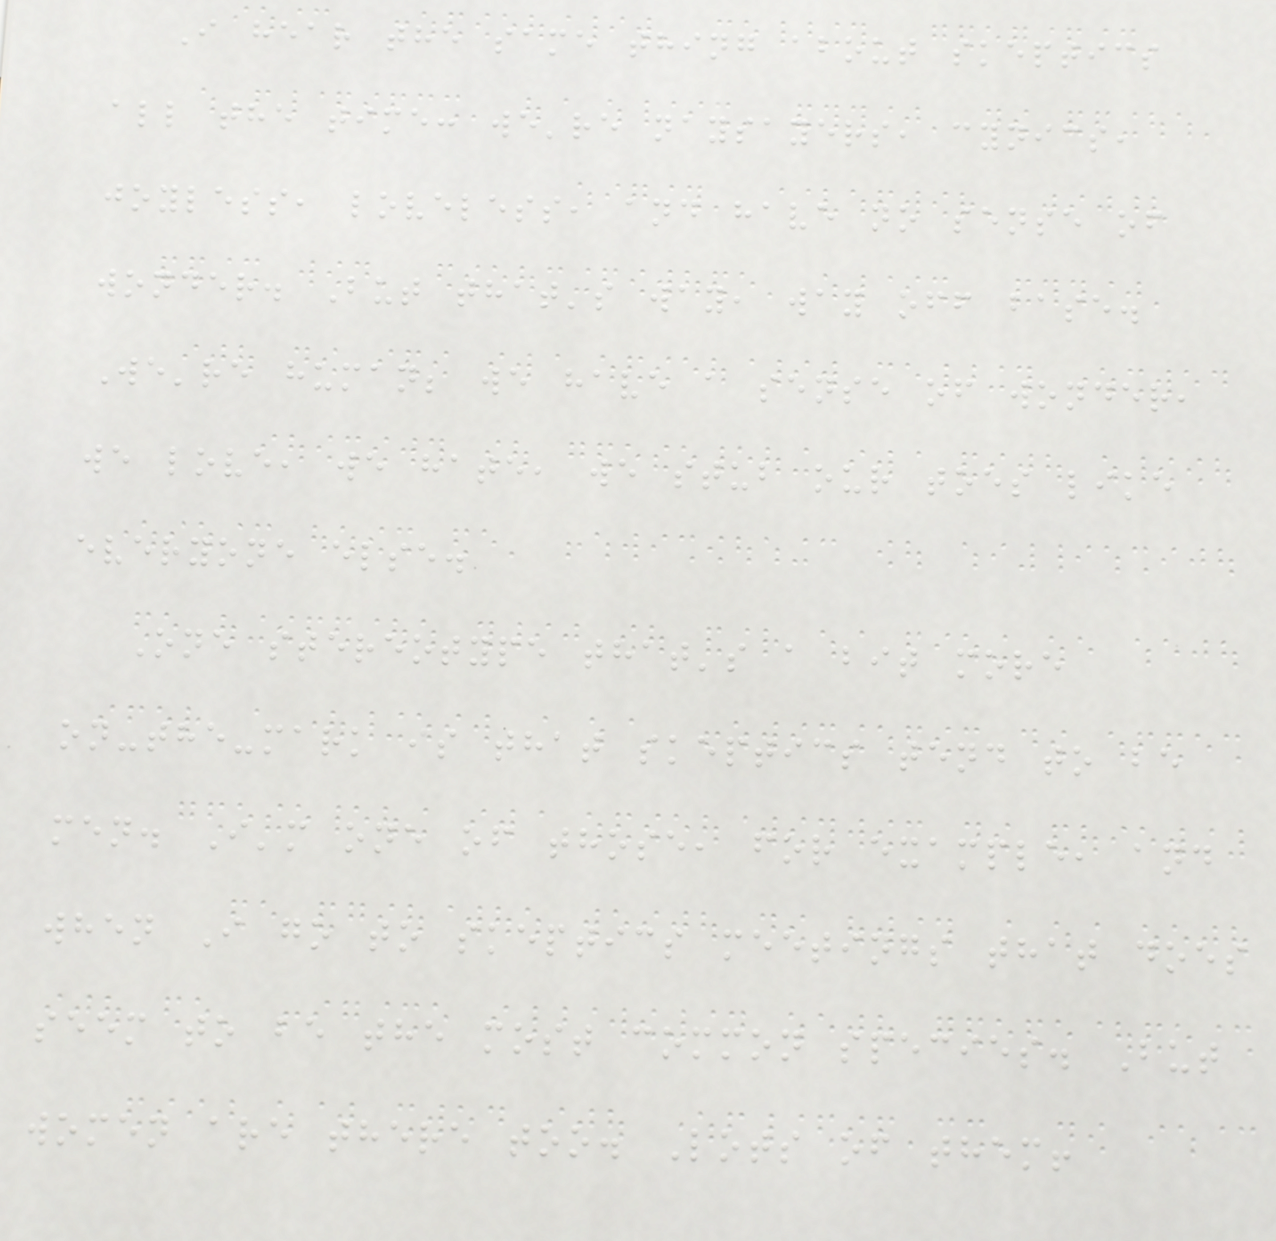I hear the same thing about skeptics
all the time: we're naysayers, cynics,
joyless, loveless, and have no sense of
wonder. But that's way, way off base.
We're human; we have a sense of wonder,
we love, we hate, we stub our toes like
everyone else.
One stereotype that's a bit more
on-the-mark is that skeptics tend to be
men. I'm one of those, for example, and
when I go to skeptics meetings that does
seem to be the most common species. But
women are there too. Lots of them!
